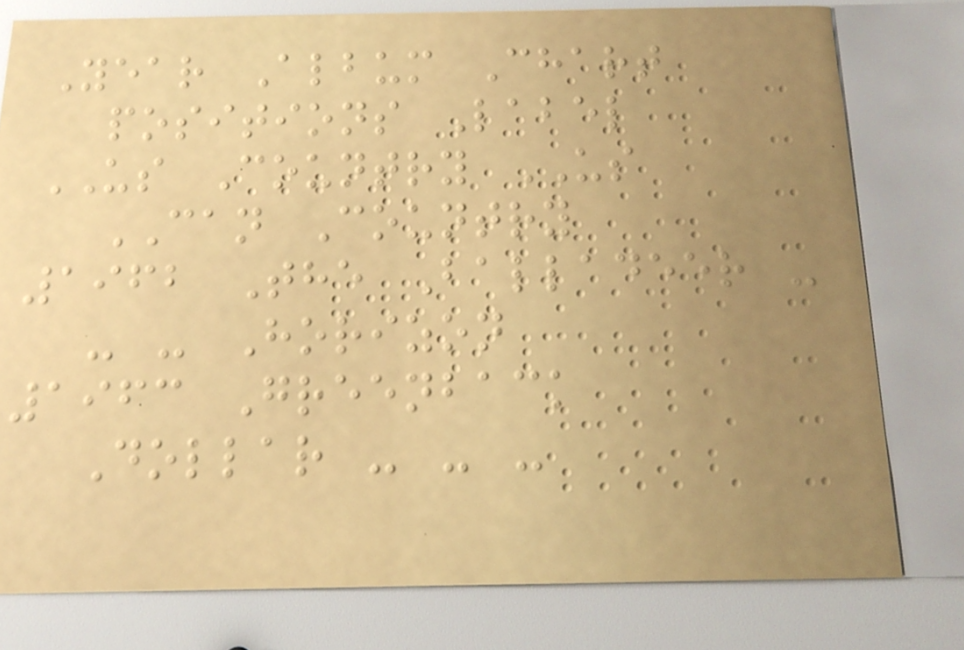Year Album Chart
positions Label
US Country US
CAN Country
1962 The Balladeer -
- - Horizon
1963 Greenback
Dollar - - -
